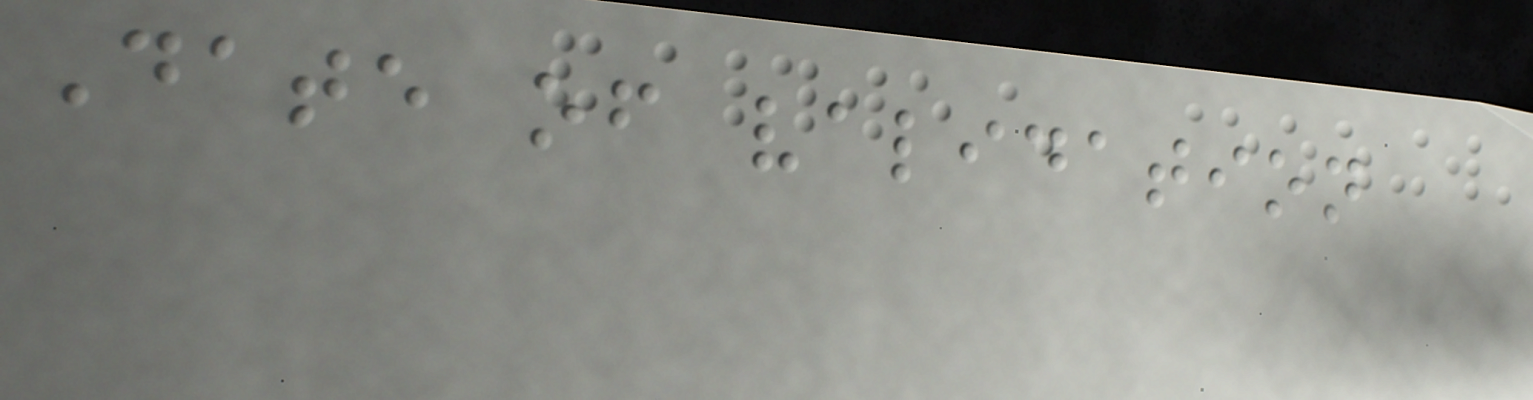Date of validation
